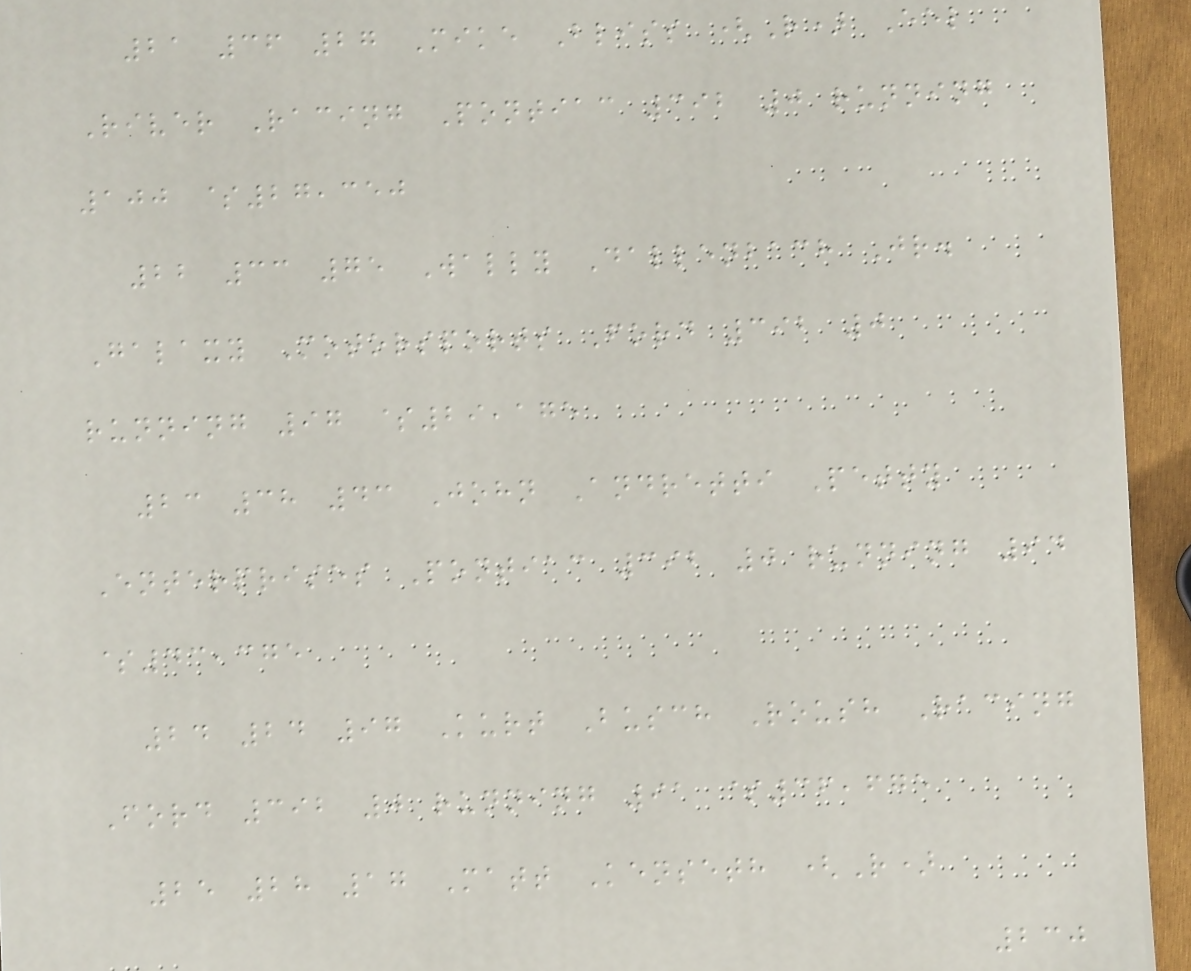21 36 27 Mike Bliss (R) Eel
River Racing Pontiac 392 0 running
100 $27,350
22 33 75 Wally Dallenbach Jr.
Galaxy Motorsports Ford 392 0
running 97 $29,175
23 38 43 John Andretti Petty
Enterprises Pontiac 392 0 running 94
$43,375
24 24 97 Kurt Busch Roush Racing
Ford 392 0 running 91 $36,675
25 28 17 Matt Kenseth (R)
230
